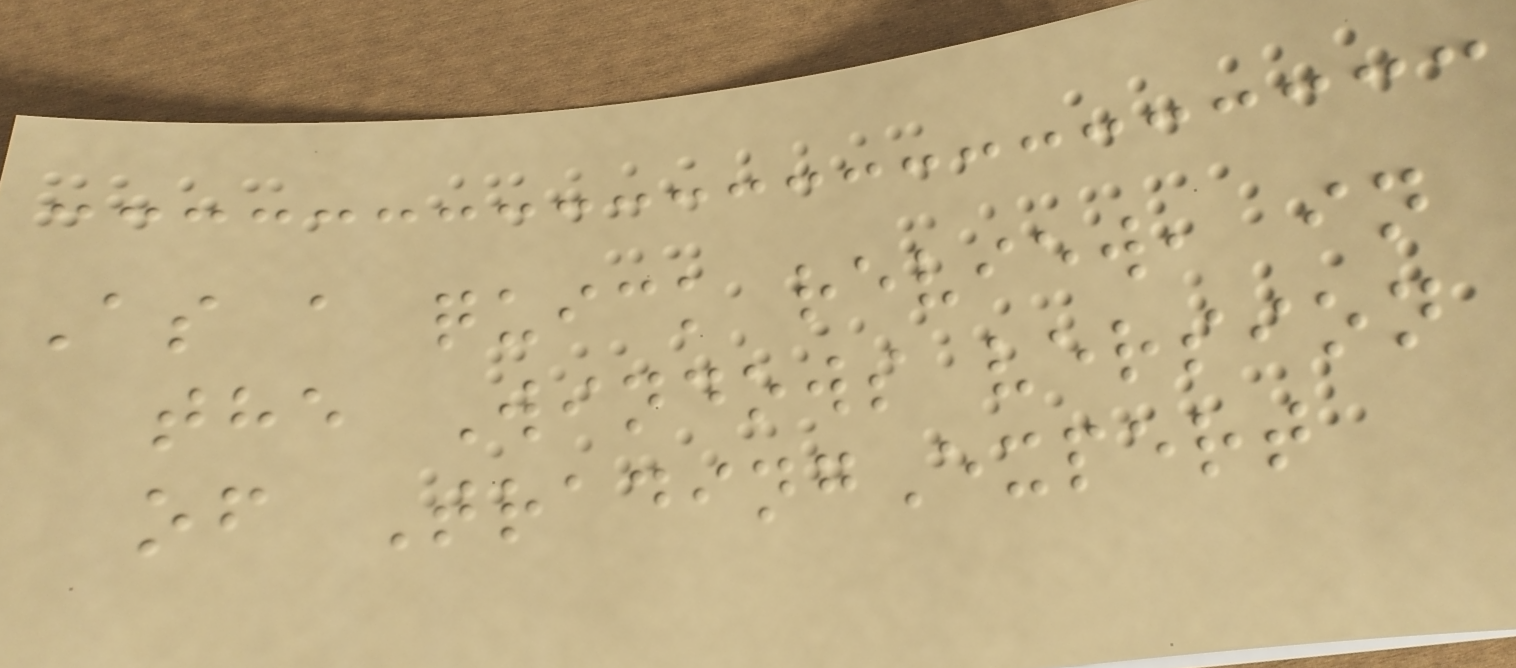As a quick review, in
the Windows version
of TradingExpert
